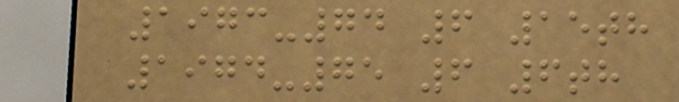1973-74 6 15th
1974-75 6 6th
